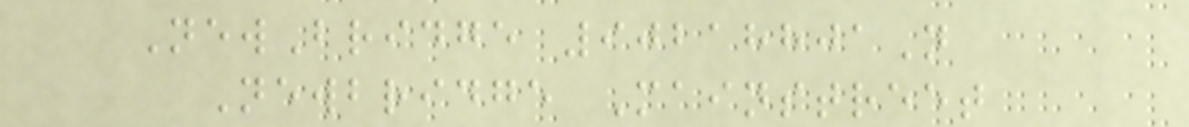NewBridge 90218801N
Newbridge Mainstreet
